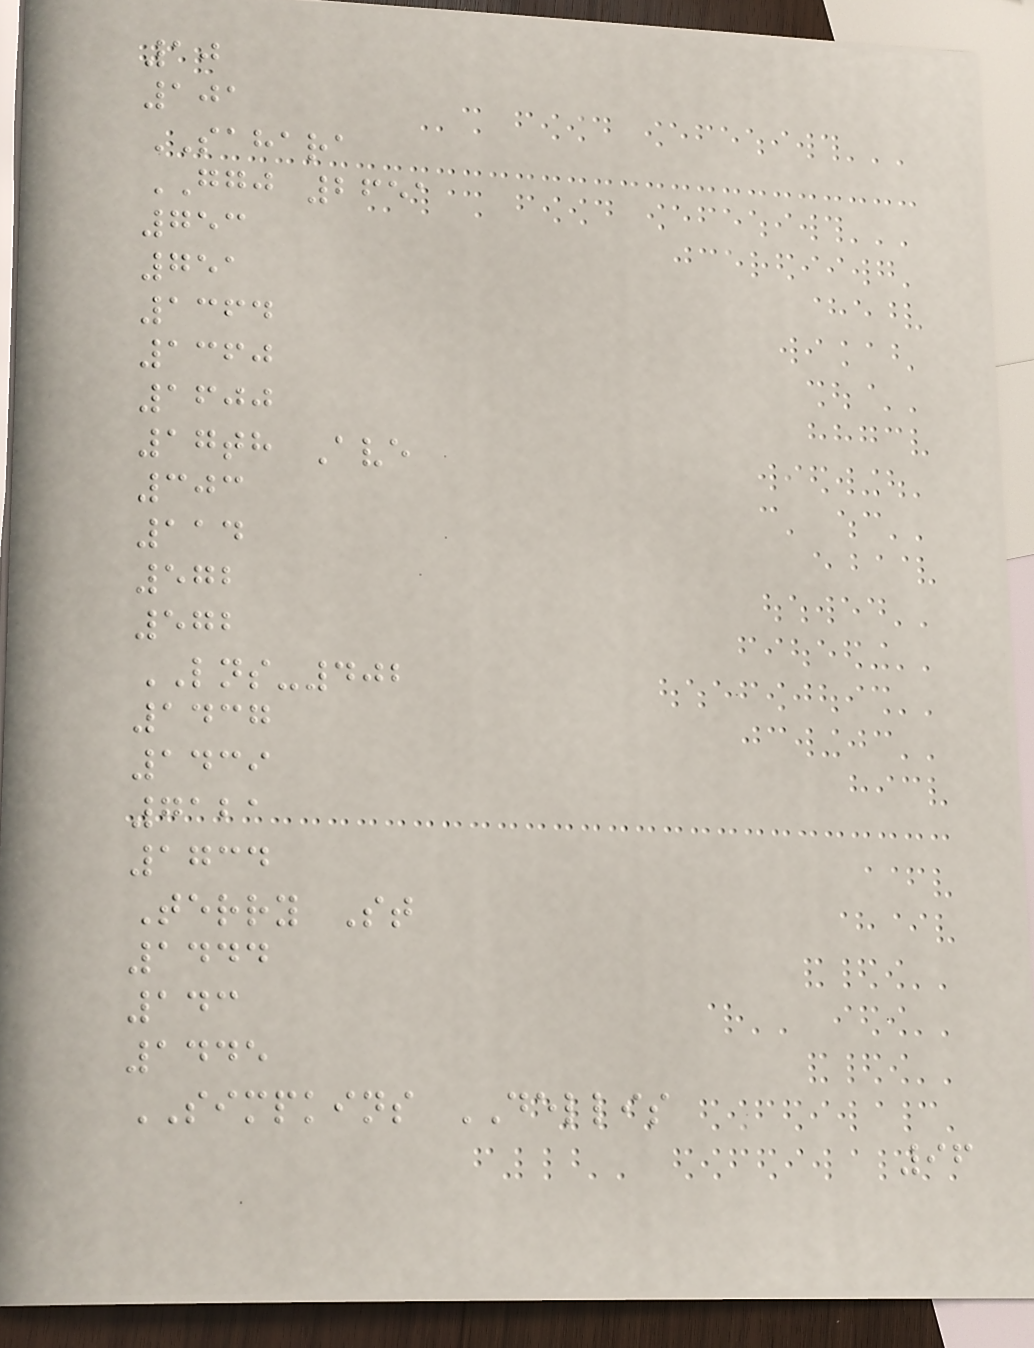10
101
SAHARA
GGJ 2651
753
751
1364
1360
1600
17th Ave
303
114
572
572
LNS-402
1437
1439
7121
1734
Terry St
1444
143
1445
SIMPKINS DELLIS
96
